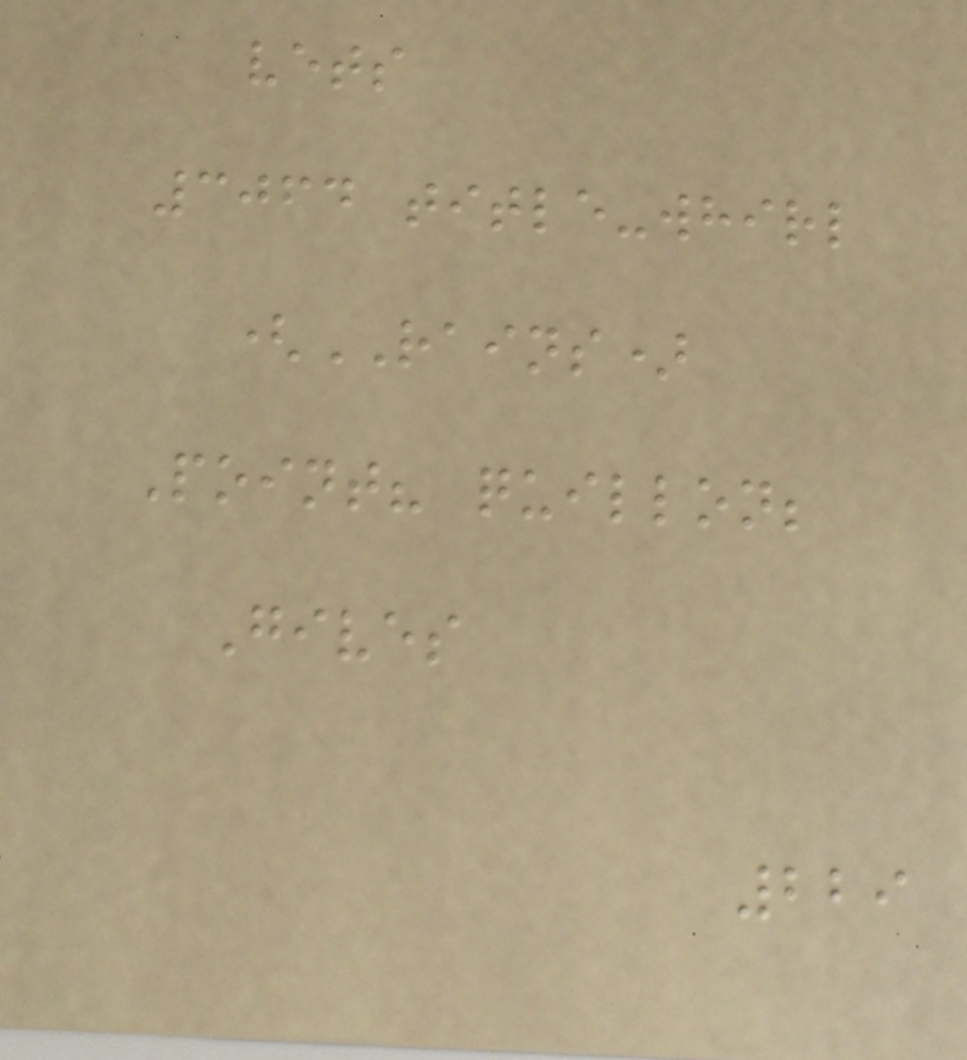vets
3064 title-whirl
(RAINS)
Point? quillon;
Gives
229
